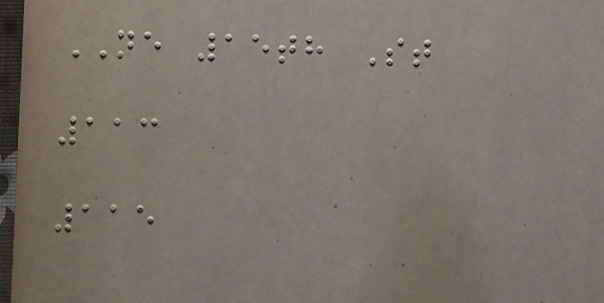NE 15th St
113
115
